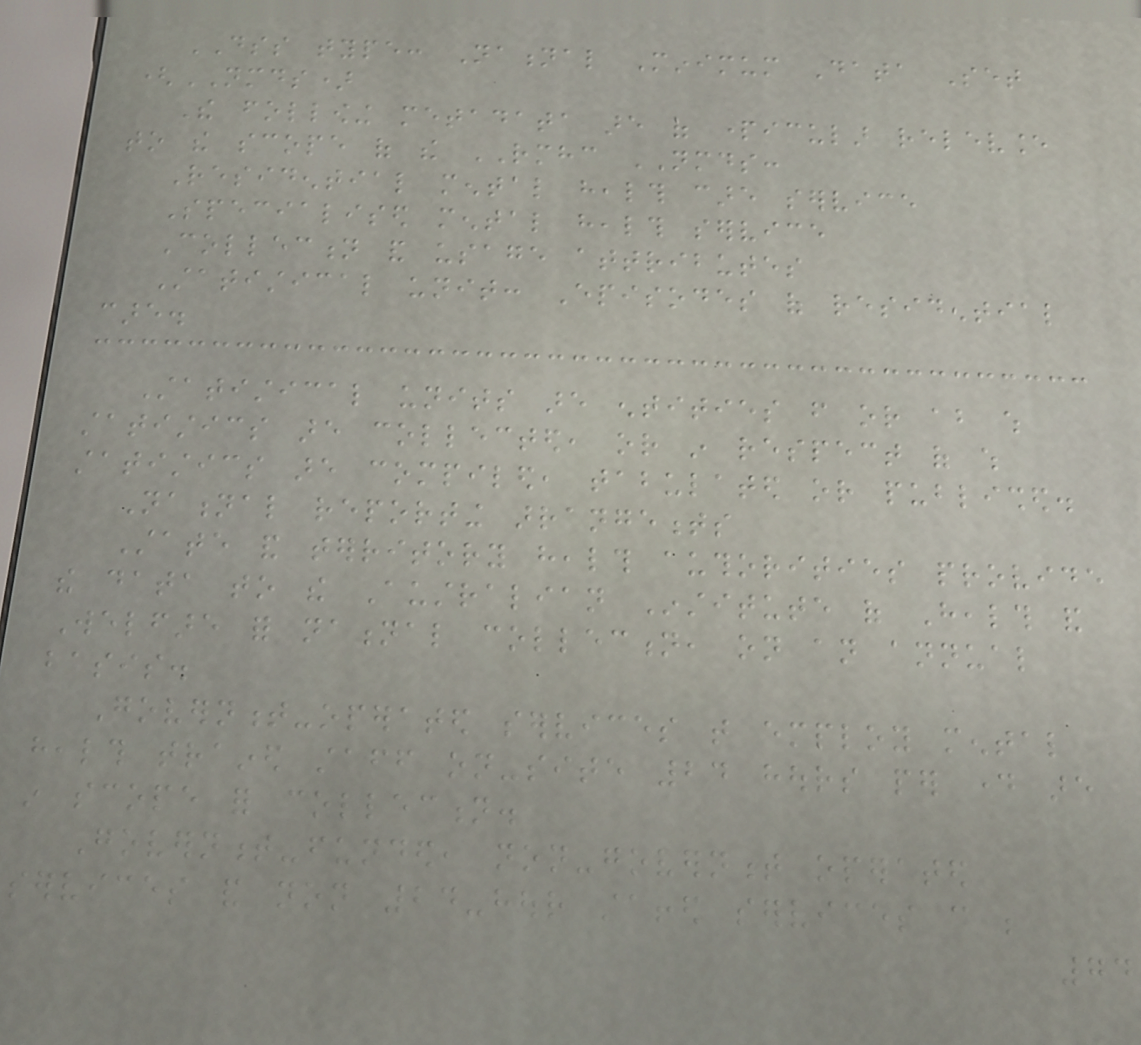DSS type: National Minimum Data Set
(NMDS)
The following metadata are of particular relevance
to the scope of the RMHC NMDS:
Residential mental health care service
Specialised mental health service
Collection and usage attributes
Statistical unit: Episodes of residential
care.
Statistical units are entities from or about which
statistics are collected, or in respect of which
statistics are compiled, tabulated or published.
National reporting arrangements
State and territory health authorities provide
the data to the Australian Institute of Health and
Welfare for national collection, on an annual
basis.
Government-operated services that employ mental
health trained staff on-site 24 hours per day are
in scope for collection.
Government-funded, non-government operated
services and non 24-hour staffed services can be
74
